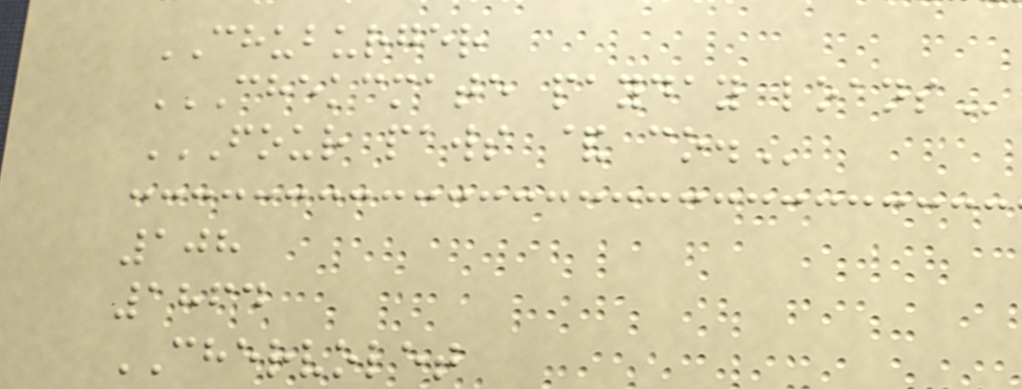CHUBURGER
CHEKCMATE PAYDAY LOANS
FOUR PAWS & CO.
108
1864
CHERVOLET
